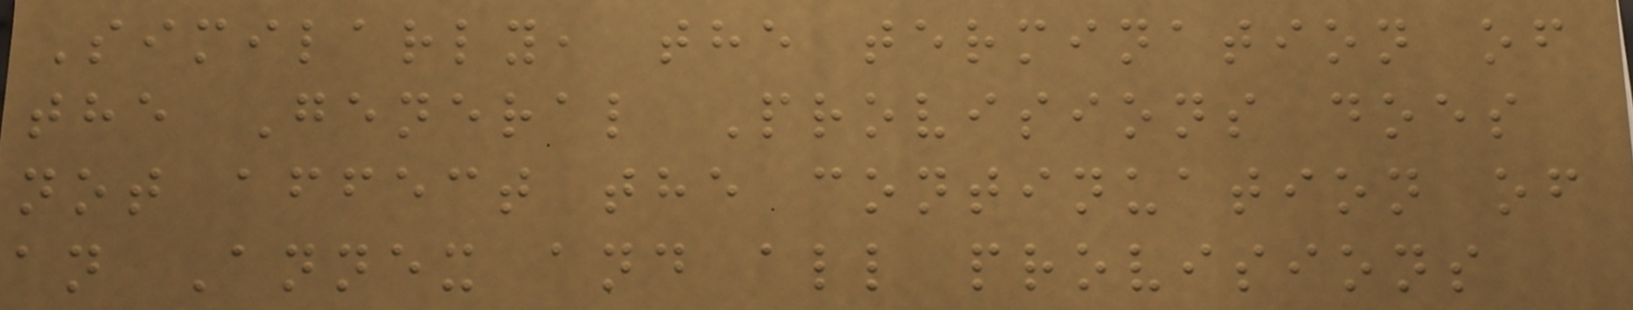Similarly, the termination of
the General Provisions does
not affect the continuation of
an Annex and all provisions
